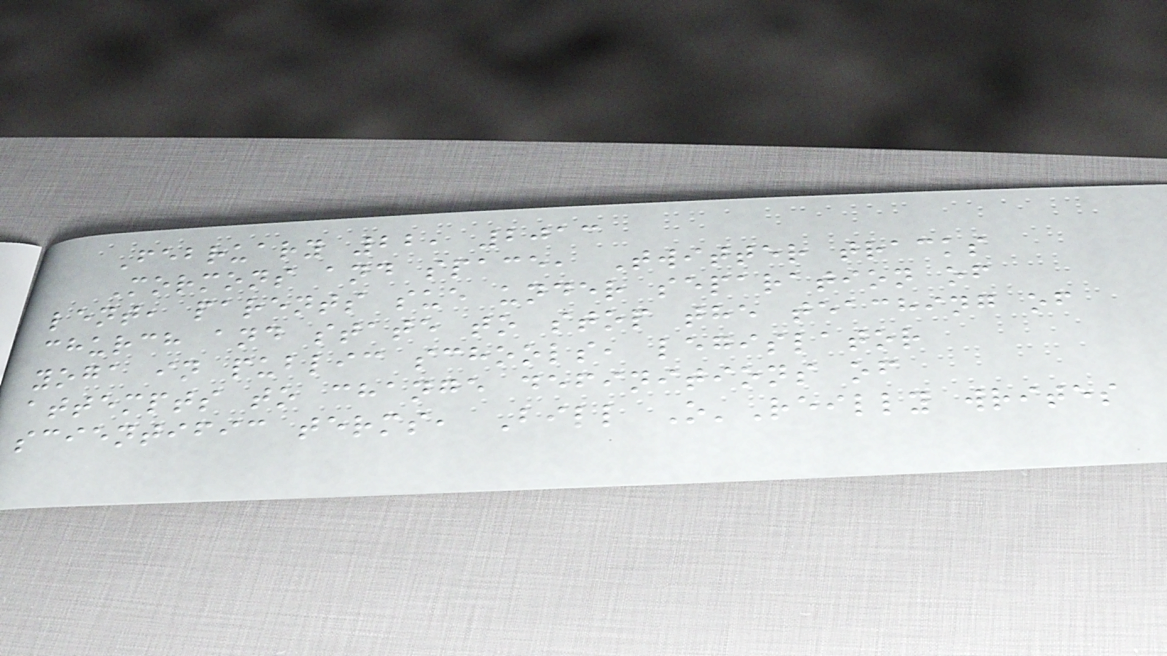February 22, 2013
Mormons and space, Twitter tracks
lent, parents sue under separation of
church and state to stop the teaching of
yoga in public schools, legislator
attempts to change definitions of
scientific terms, Bill O'Reilly writes
